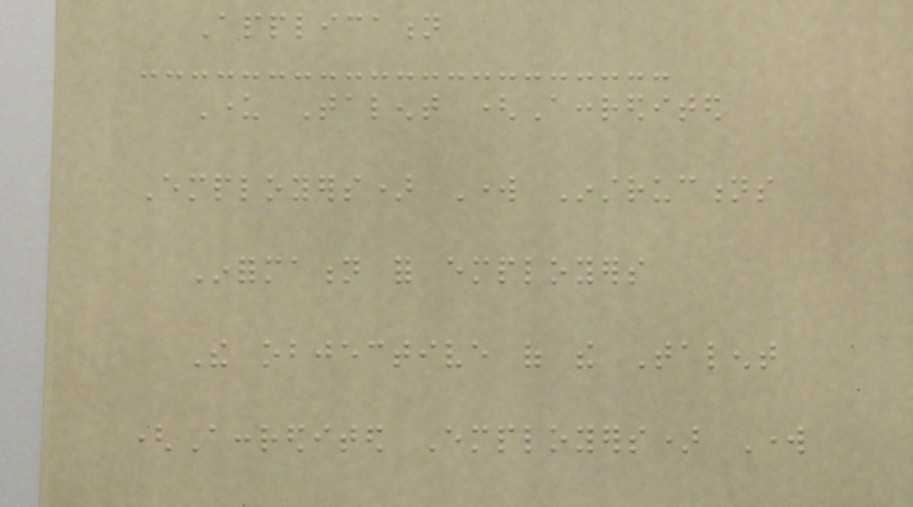Application
Under Talent (Accredited
Employers) Work Instructions
Information for employers
The objective of the Talent
(Accredited Employers) Work
